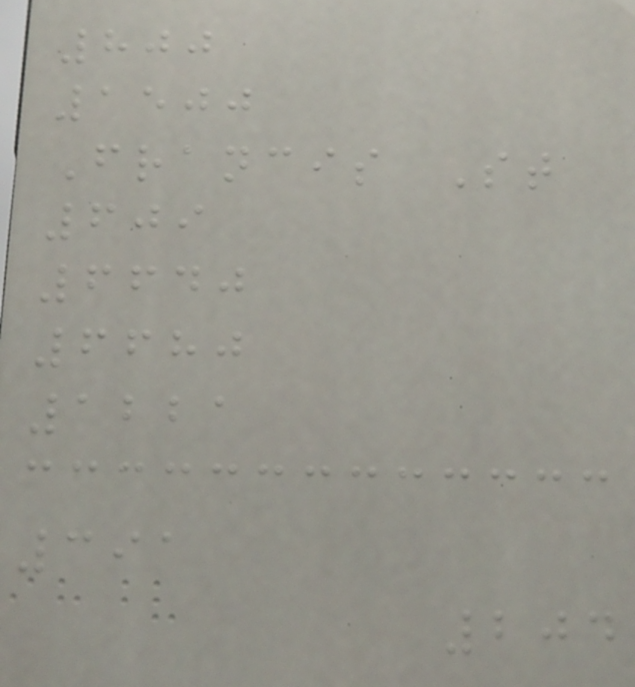800
1500
Francis St
609
6640
6680
1221
391
204
